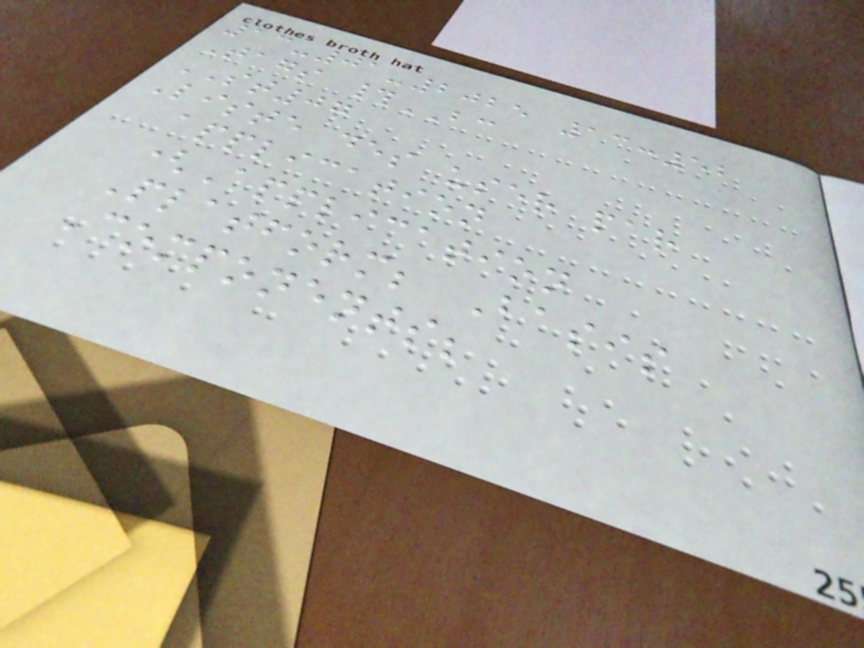13-01-2025 13:52
Tags #BC
ST07
Liste des user par
application
(Application
Platform; Basis
Components;
